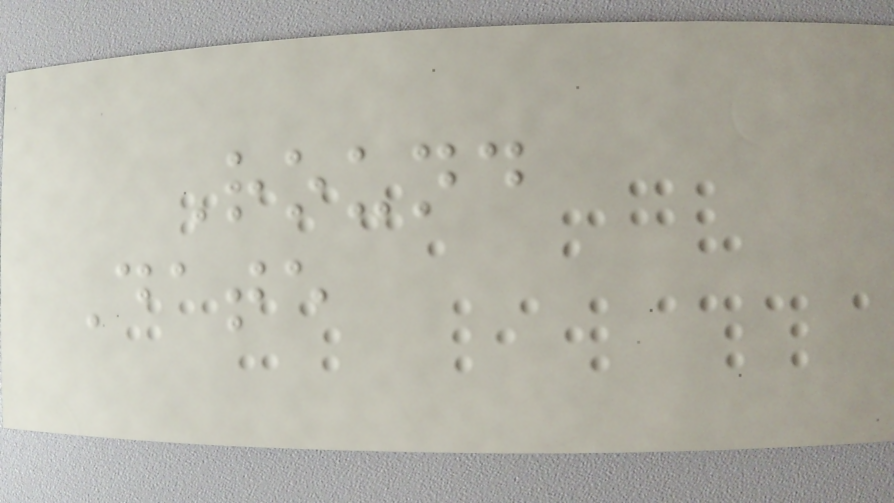Round
Date
